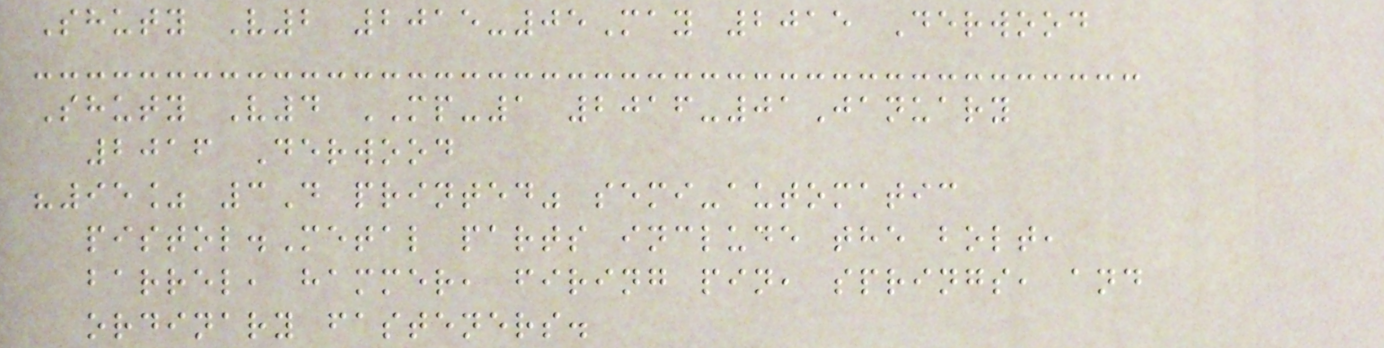Shuty V2 2015-05May 2015 Derwood
Shuty V4 MP-1 2016-01January
2016 Derwood
"95% 3D printed" semi-automatic
pistol.Metal parts include the bolt,
barrel, hammer, firing pin, springs, and
ordinary fasteners.
